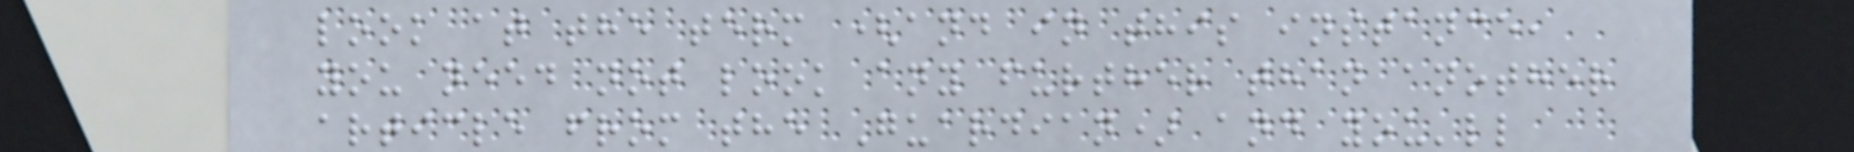look at the term (and in this instance,
you need not look any further than another
article from the Guardian) and you'll
